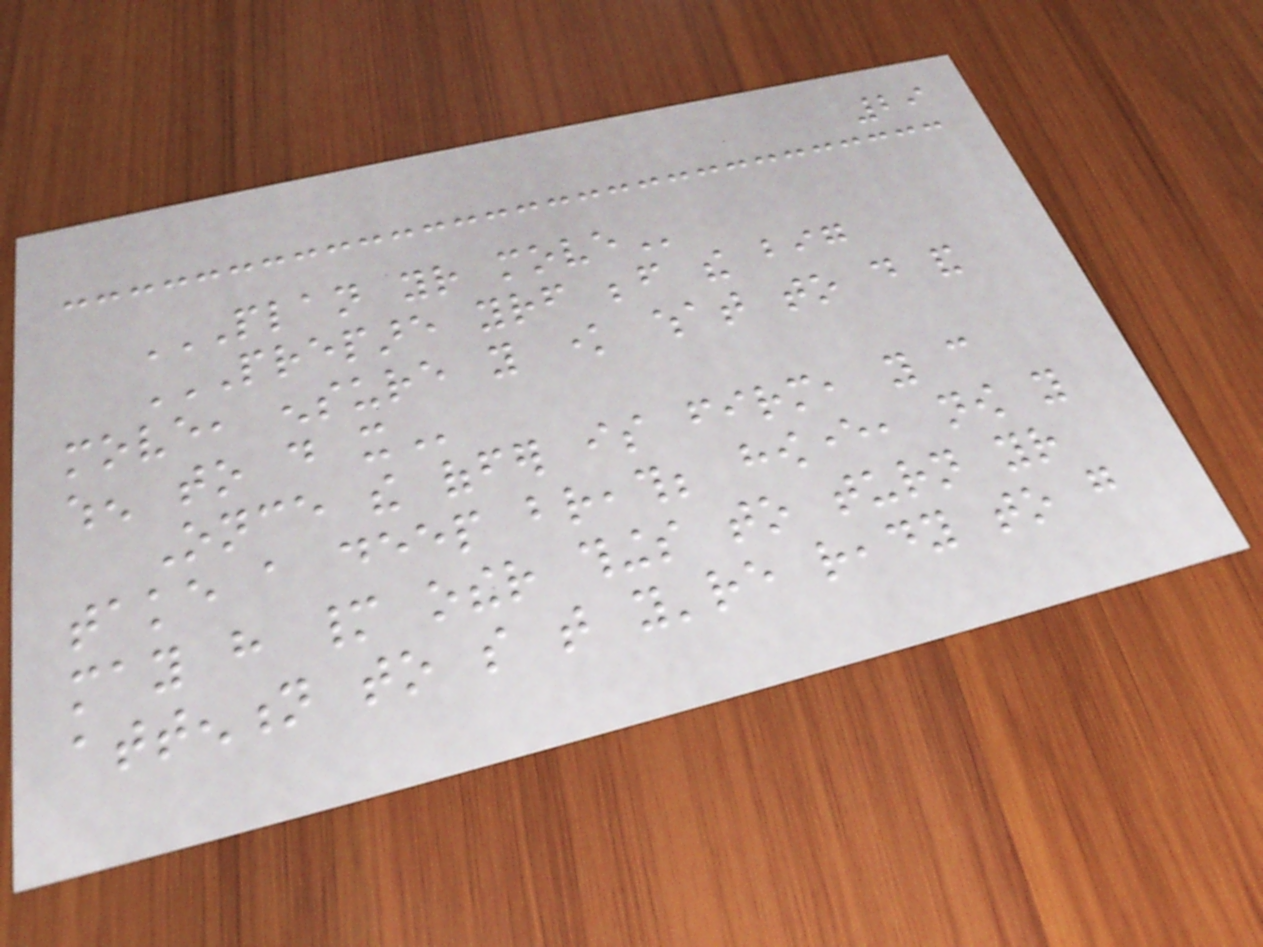29
PLAN YOUR MOVE
PREPARE YOURSELF BEFORE THE BIG
MOVE, ENSURE YOU KNOW WHAT TO DO AND
WHEN TO DO IT
Once the offer is firm, you can
take a deep breath; however, now you
may have many other things to turn your
attention to so that you're ready to go
